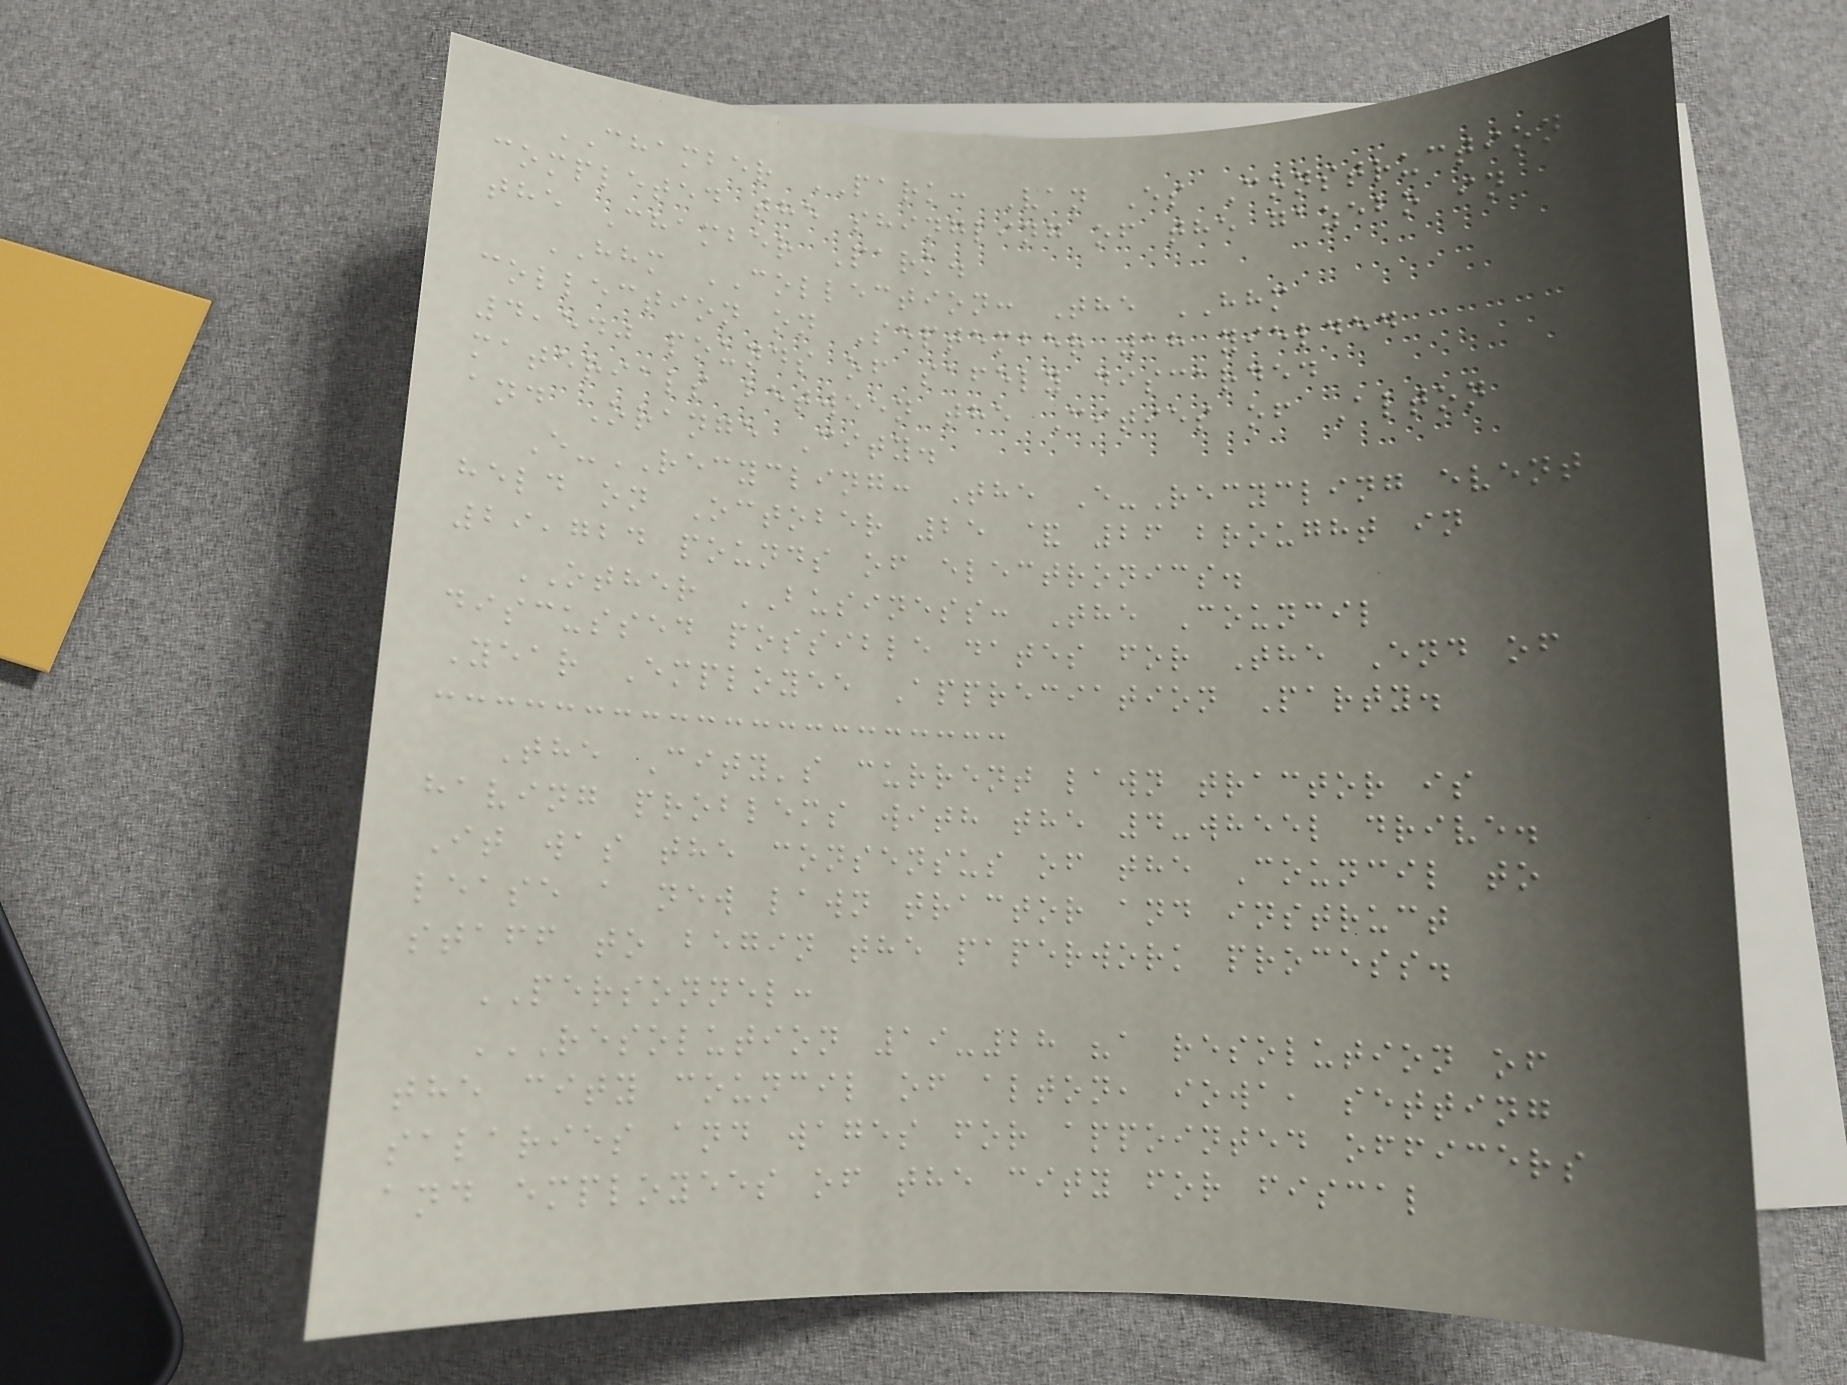CHAMBER PARK: Van Es Construction
completed the shingling of the gazebo in
the Chamber Park.
HHM COLLECTION: The HHM
collection on September 18 yielded
4,540 pounds of safely discarded
materials between the Cities of Alton
and Orange City.
E-RECYCLING: The E-Recycling event
held on October 25 & 26 brought in
29,724 pounds of electronics.
OTHER BUSINESS: The Council
discussed possible dates for The End of
Year Employee Appreciation Party.
The City's current lawn tractor is
having problems with the 4-wheel drive.
It was the consensus of the Council to
lease a new lawn tractor and instruct
staff to begin the paperwork process.
PERSONNEL:
RESOLUTION 19-28 "A RESOLUTION OF
THE CITY COUNCIL OF ALTON, IOWA, SETTING
SALARIES AND WAGES FOR APPOINTED OFFICERS
AND EMPLOYEES OF THE CITY FOR FISCAL
